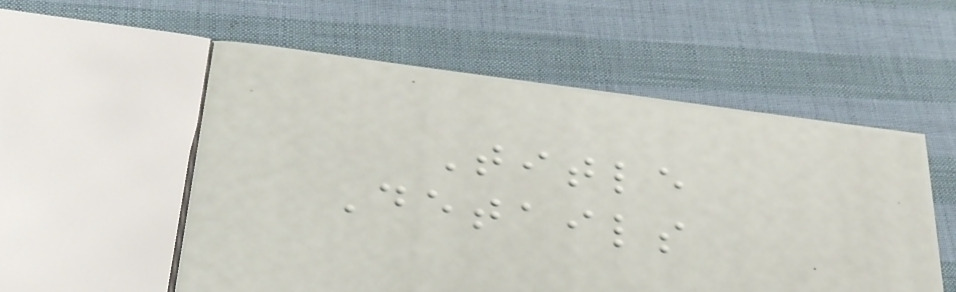Title
Details
